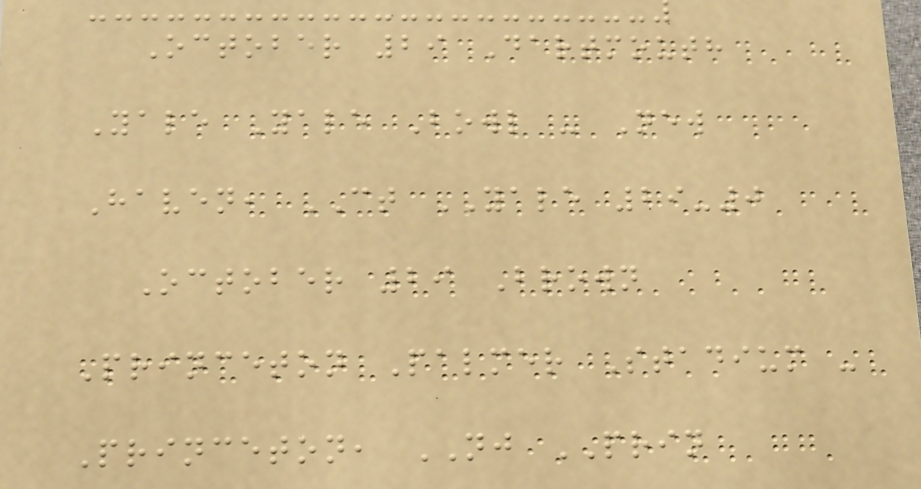October 29 Dartmouth
Yale Yale Bowl - New
Haven, CT YALE 29-0
October 29 Brown
Princeton Palmer Stadium -
Princeton, NJ PRIN
